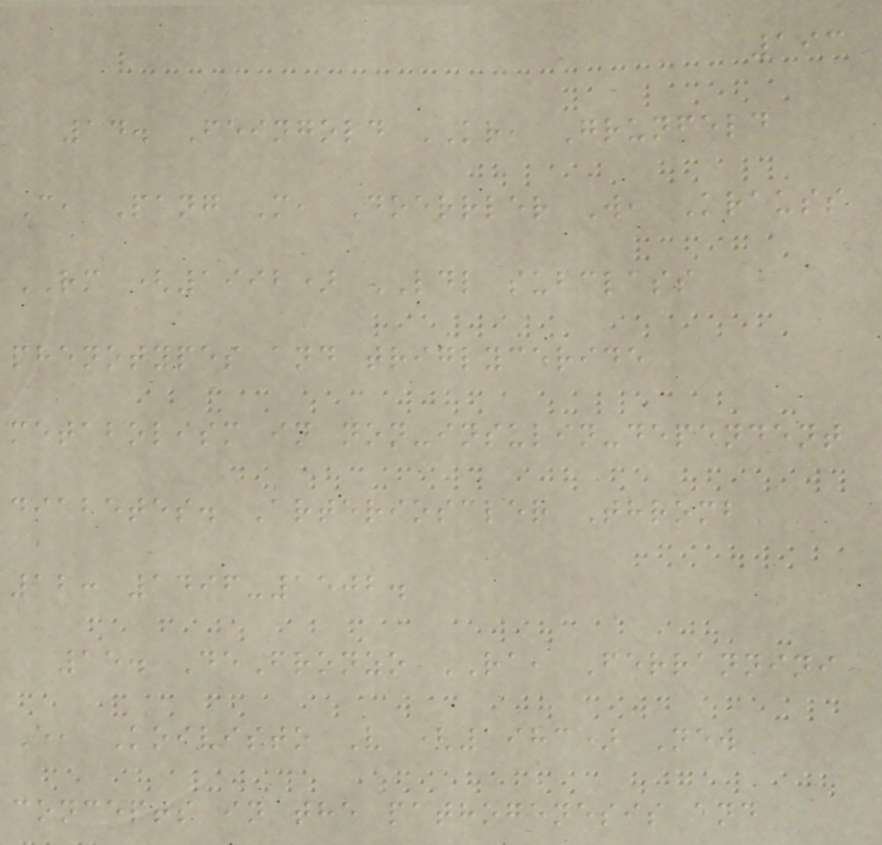193
14. Feingold KR, Grunfeld
C, Pang M, Doerrler W, Krauss
RM (1992) LDL subclass
phenotypes and triglyceride
metabolism in non-insulin-dependent
diabetes. Arterioscler Thromb
12: 1496-1502.
15. DeFronzo RA, Ferrannini
E, Koivisto V (1983) New
concepts in the pathogenesis and
